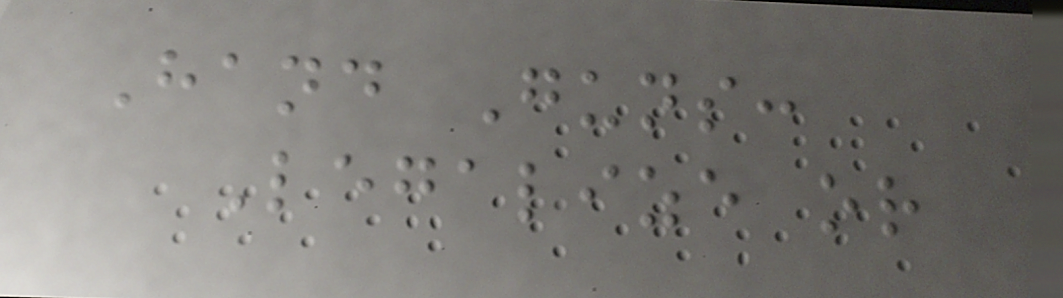Hand Guns:
Legalize or
